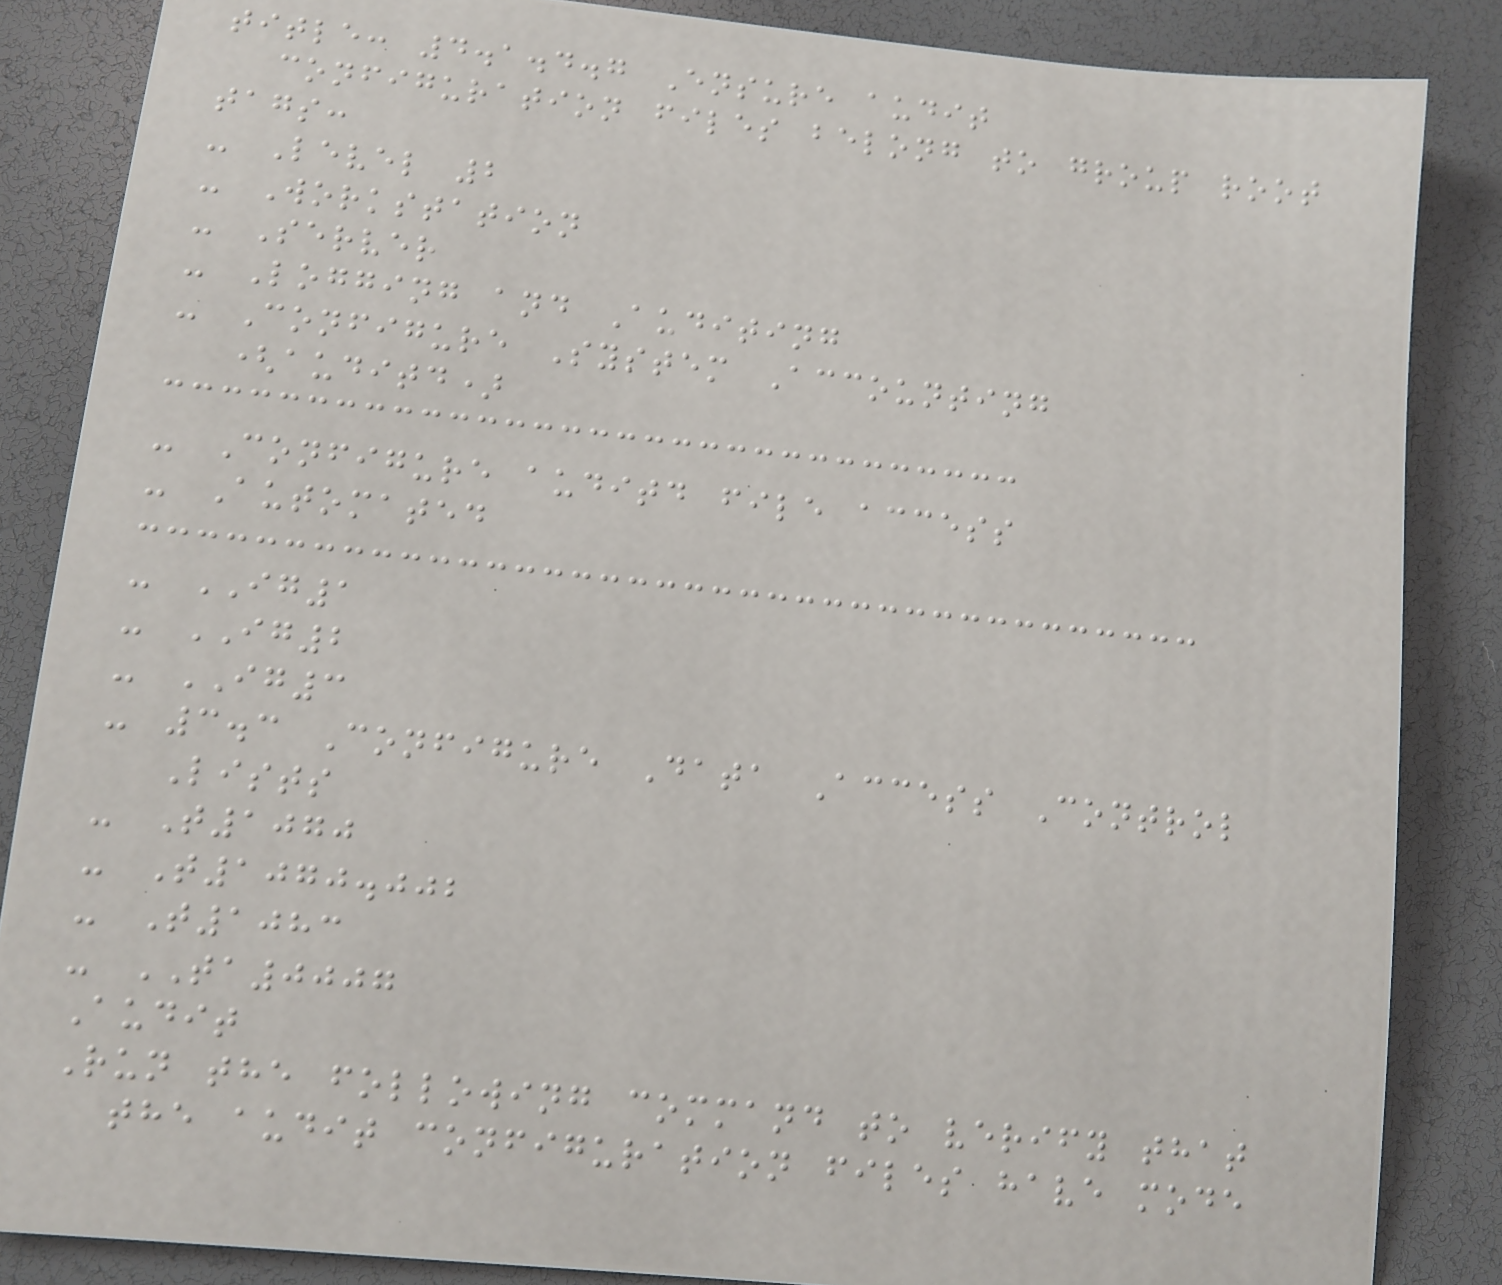title: 4.1.4.7 Ensure audit
configuration files belong to group root
tags:
- Level 2
- Workstation
- Server
- Logging and Auditing
- Configure System Accounting
(auditd)
- Configure auditd file access
- Automated
- IG1
- IG2
- IG3
- 3.3 Configure Data Access Control
Lists
- T1070
- T1070.002
- T1083
- TA0007
Audit
Run the following command to verify that
the audit configuration files have mode
